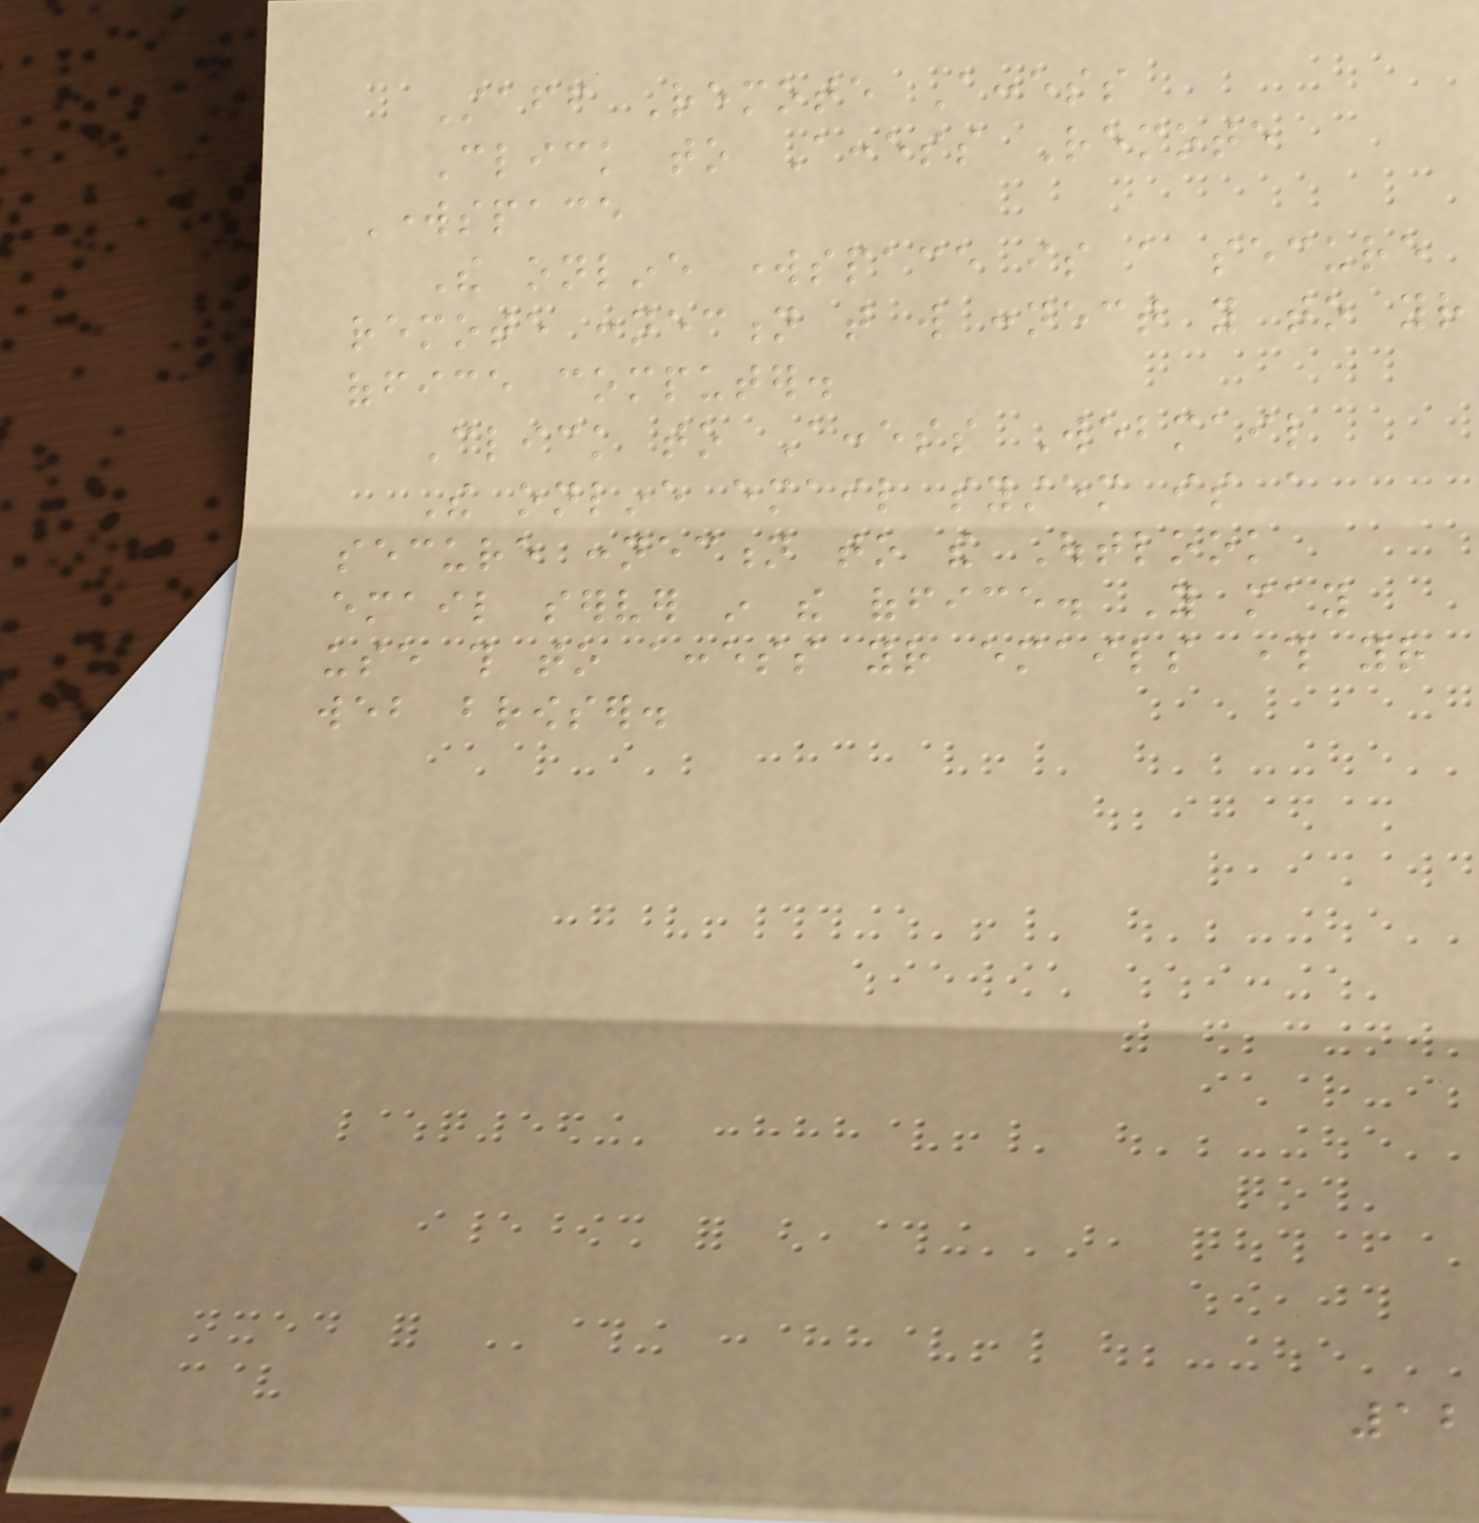Staff Remote Access
Click to Access Remote
Workspace
The online workspace is a secure
remote connection that will connect you to your
office computer.
Click to Access Webmail
The online email system is a
secure connection to the Outlook
email server in the office. You may
use this to access your emails through your
web browser.
12
